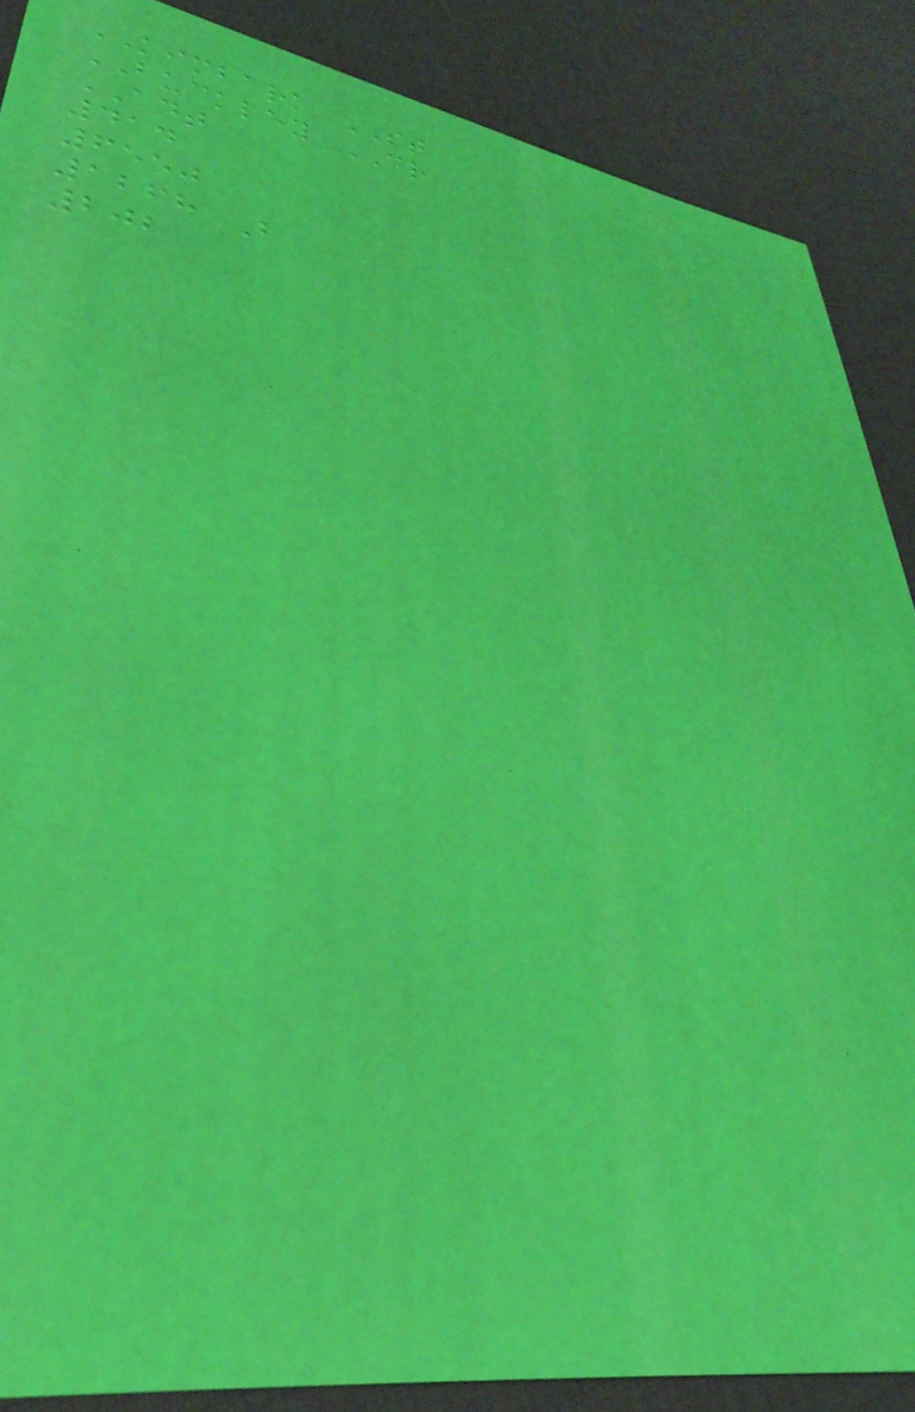KIMBARK ST
BUCKLEY DR
ADT
414
6550
1268 B
202
